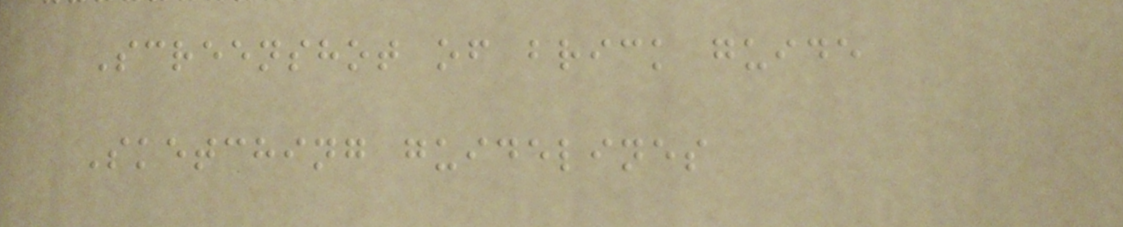Screenshot of brick guide
Sketching guidelines
